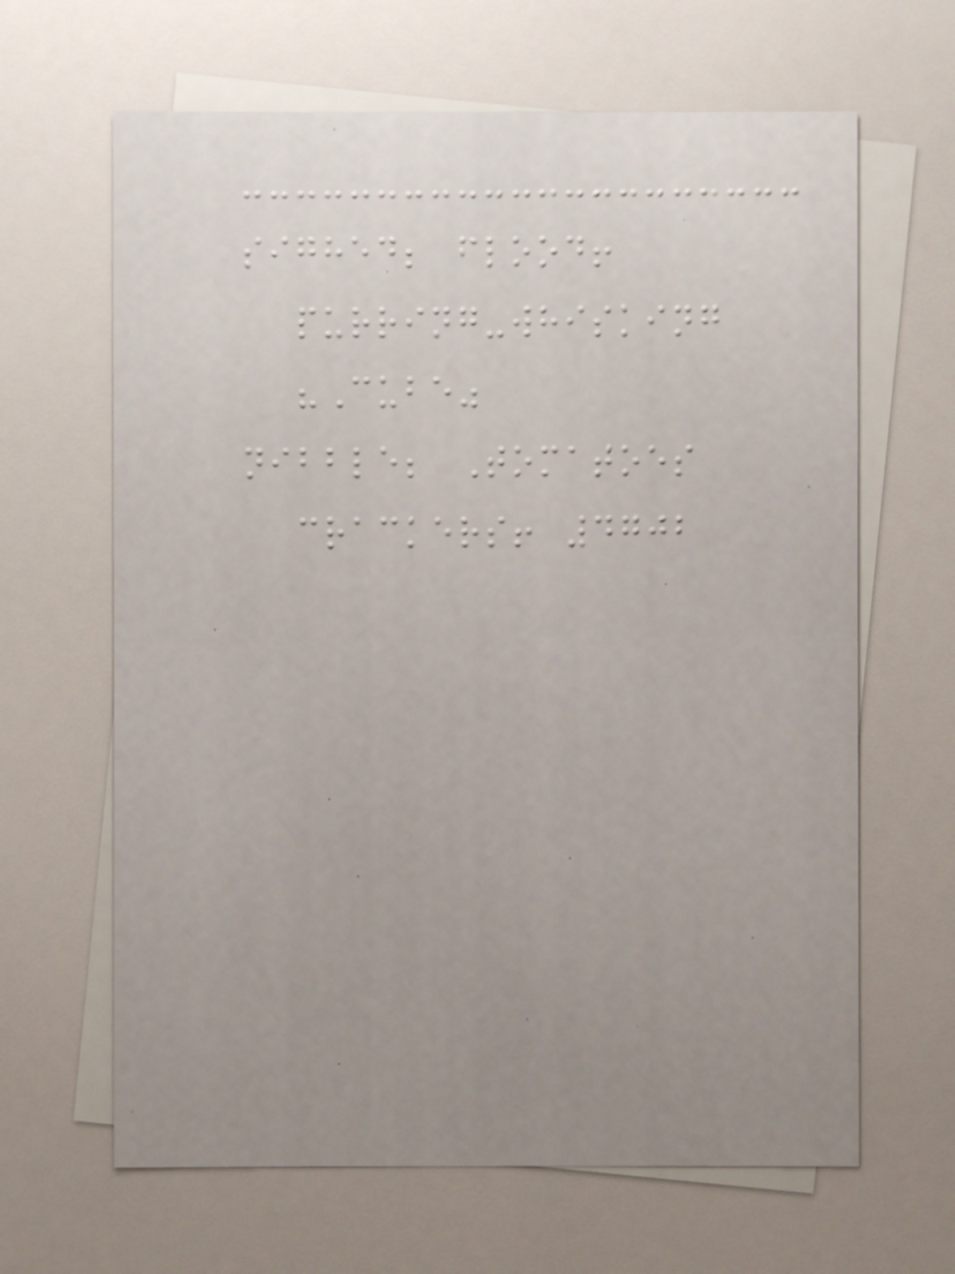sighed; flood!
purring-whisking
"Cube"
nibble; Tomatoes
crackers! 4702
